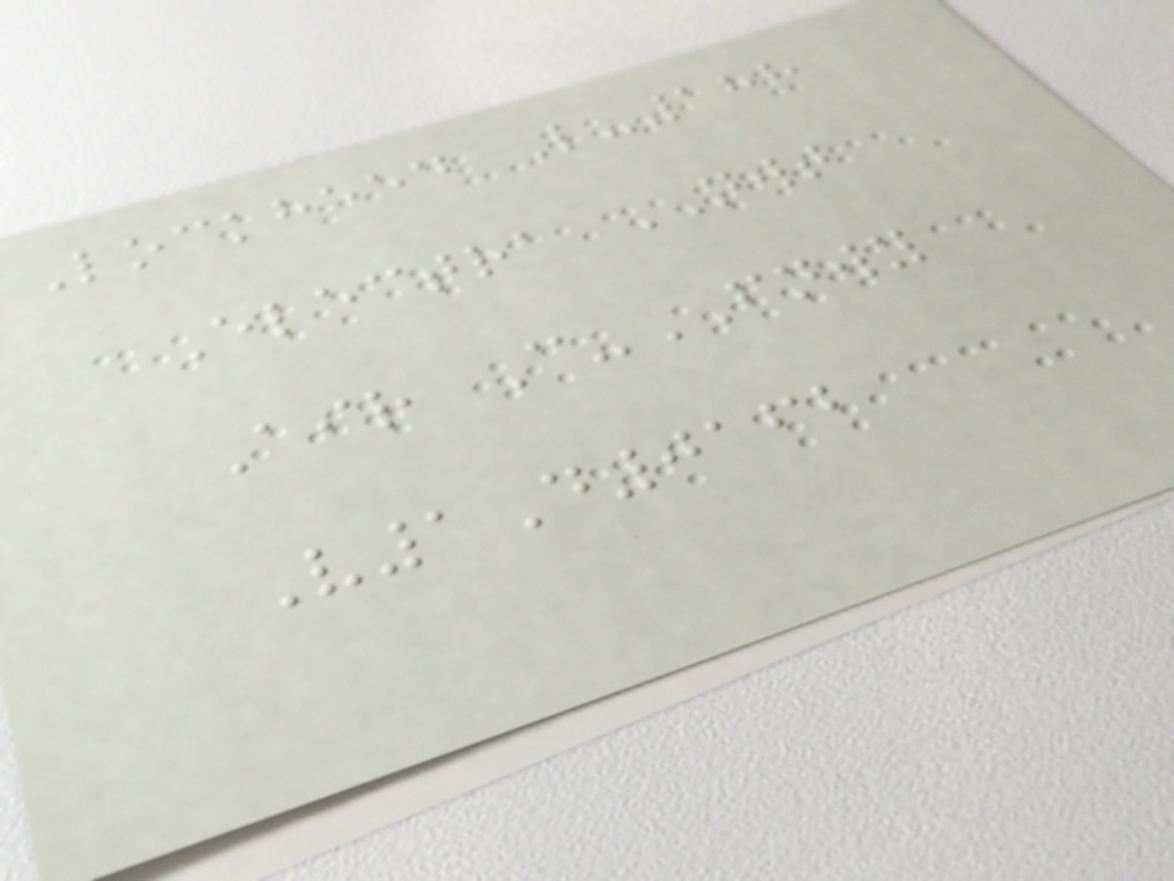Lockheed L-188
Electra NWT
Air C-FNWY
V1D0162
